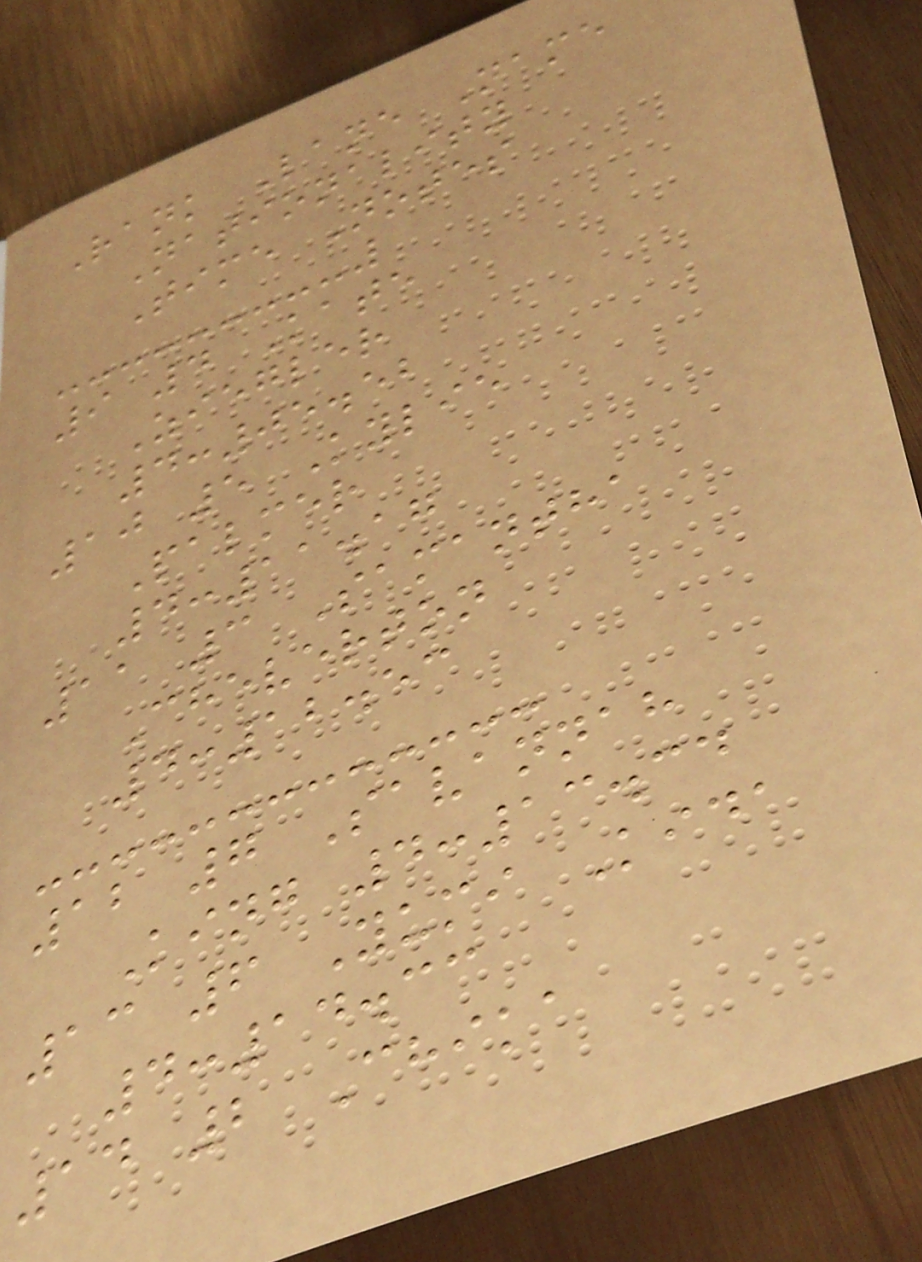Rank Lane Name
Nationality
Time Notes
9 4 Kate
Ziegler
4:05.52
10 5 Kylie
Palmer
4:11.17
11 3 Samantha
Cheverton
4:12.53
12 7 Savannah
King 4:13.34
13 6 Yumi Kida
4:14.33
14 2 Chika
